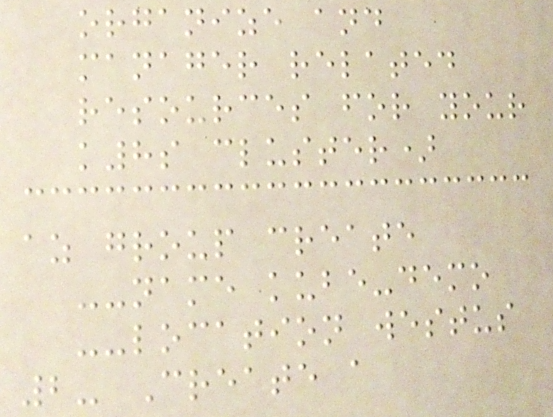organize and
manager related
resources for your
k8s cluster)
az group create
--name kube-demo
--location westus
2- Create a
